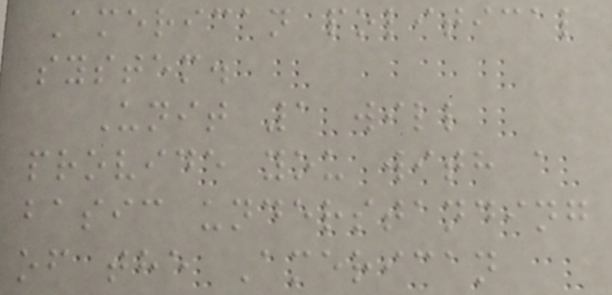American political
system.
Unit 1 will
provide you with a
basic understanding
of the American
